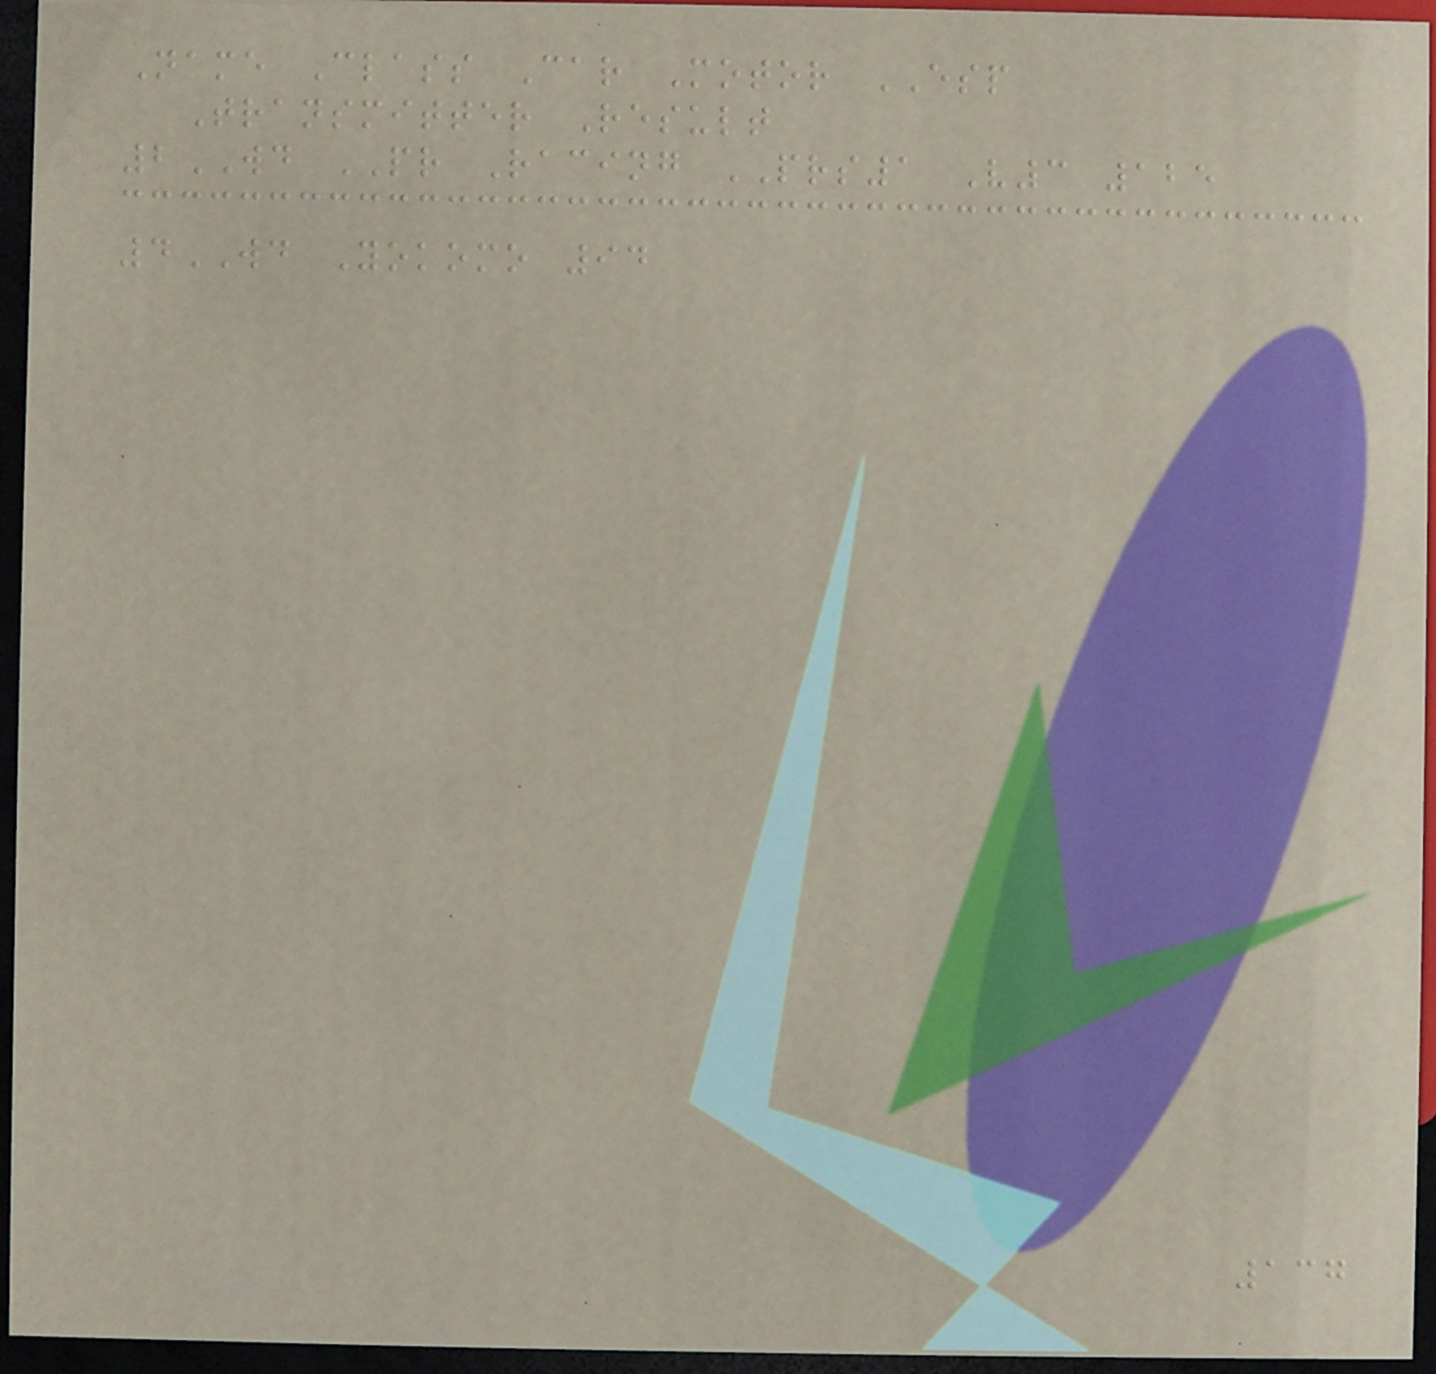Name Class Car Motor ESP
Transmitter Result
2WD PR Racing PRS1 V3 125
4WD Yokomo 94
137
